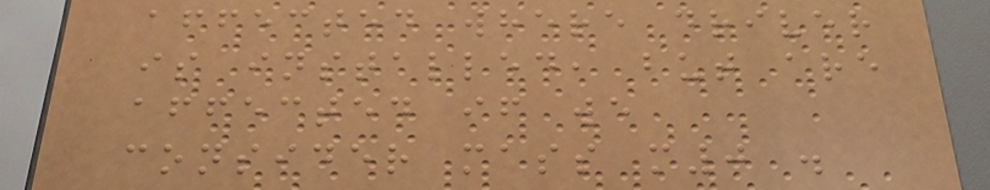affected where driver
is installed, but are
affected if we
consider mass m0 .
